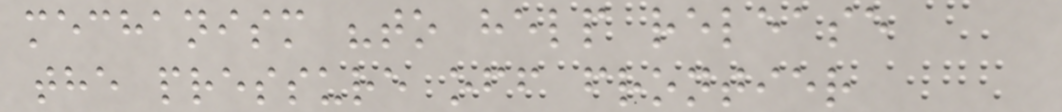mechanism "to help release
the pressure off frontier
